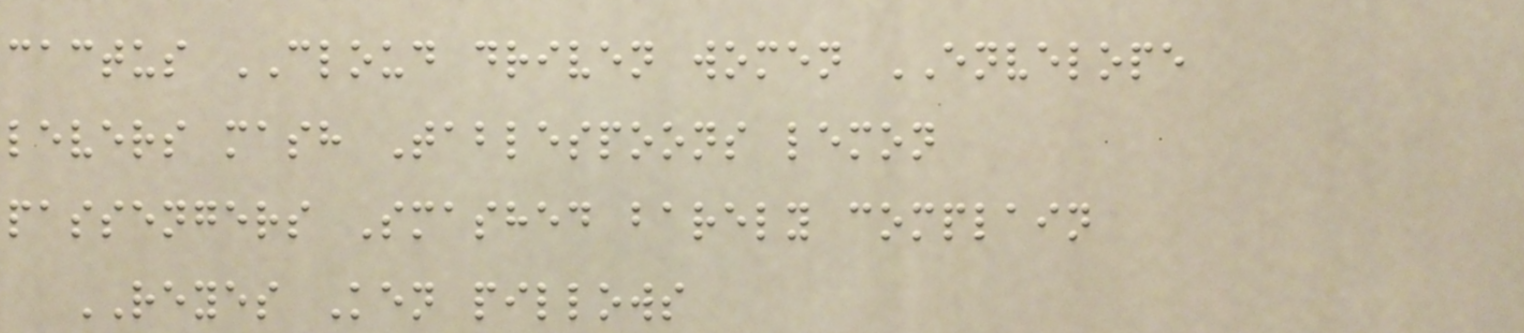cactus CLOUD driven women ENVELOPE
levers mash Tablespoons lemon
passengers Smashed barely complain
REYES Ken pillows
